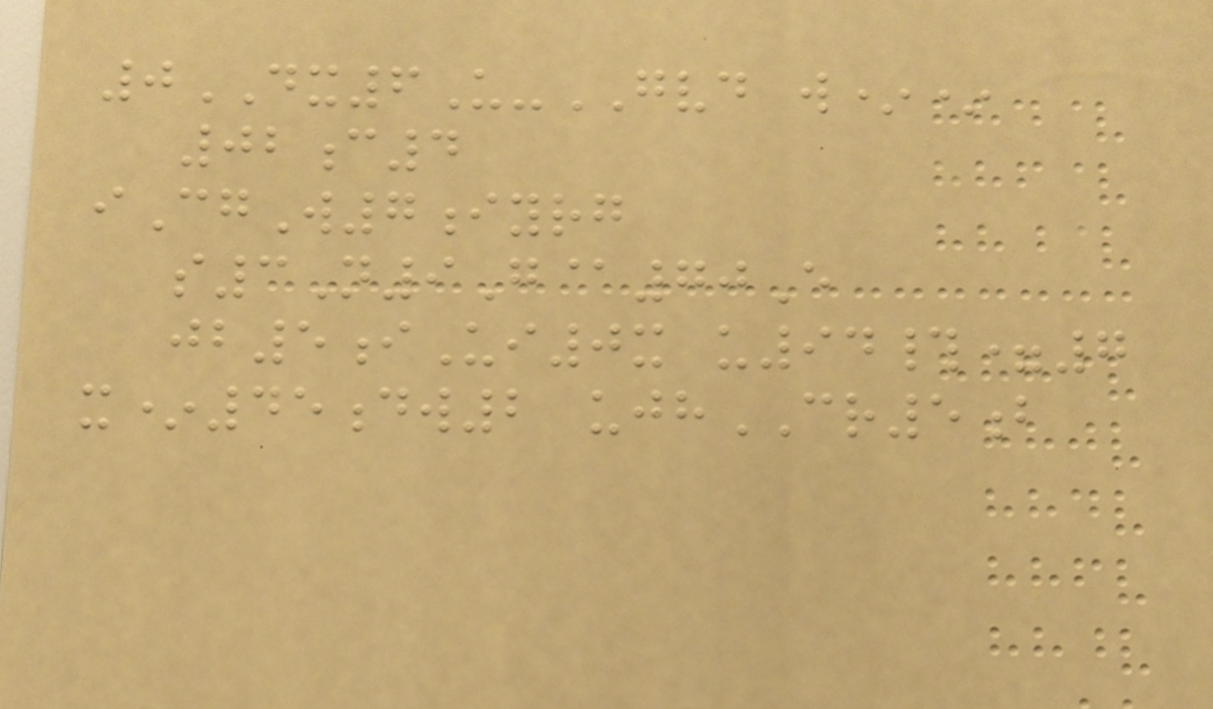0DX6U-GVD w**
02c4
iCgW7iyrg
s3N9G@70E
jb5iUi0x u94#=7
x*45dw2 ujhCR5b
